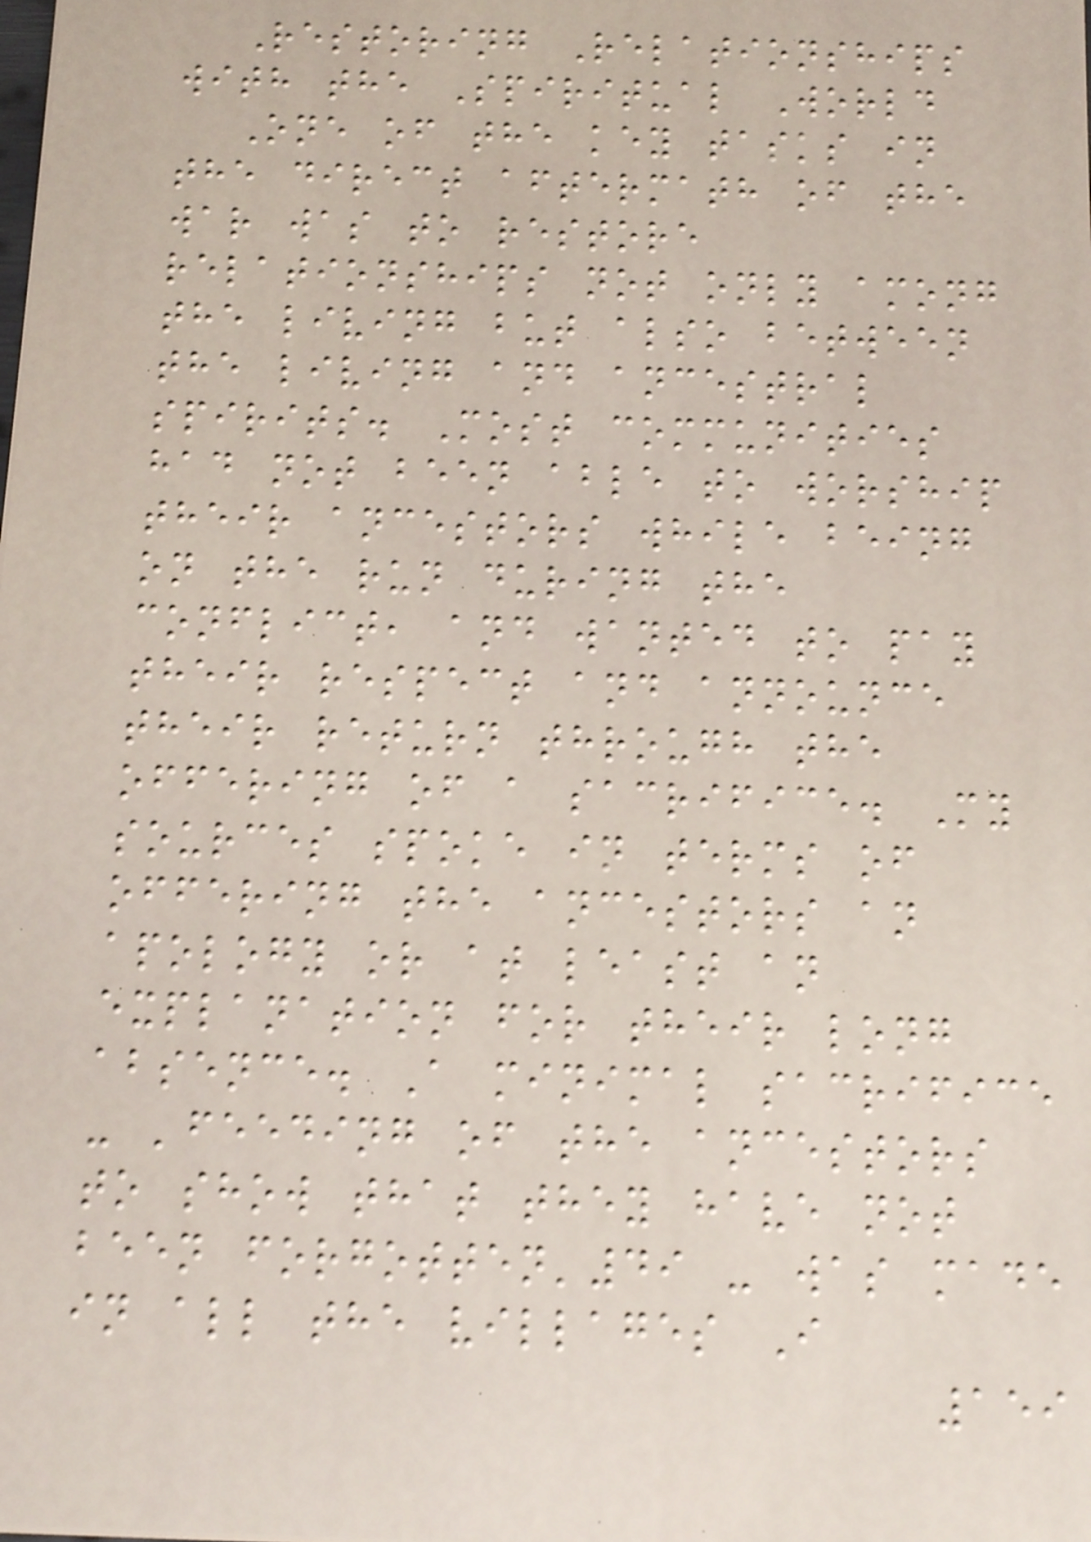Restoring Relationships
with the Spiritual World
One of the key tasks in
the direct aftermath of the
war was to restore
relationships not only among
the living but also between
the living and ancestral
spirits. Most communities
had not been able to worship
their ancestors while being
on the run during the
conflict, and wanted to pay
their respect and announce
their return through the
offering of a sacrifice. My
sources spoke in terms of
offering the ancestors an
apology or at least an
explanation for their long
absence. A minimal sacrifice
- 'feeding of the ancestors
to show that they have not
been forgotten'49 - was made
in all the villages I
159
